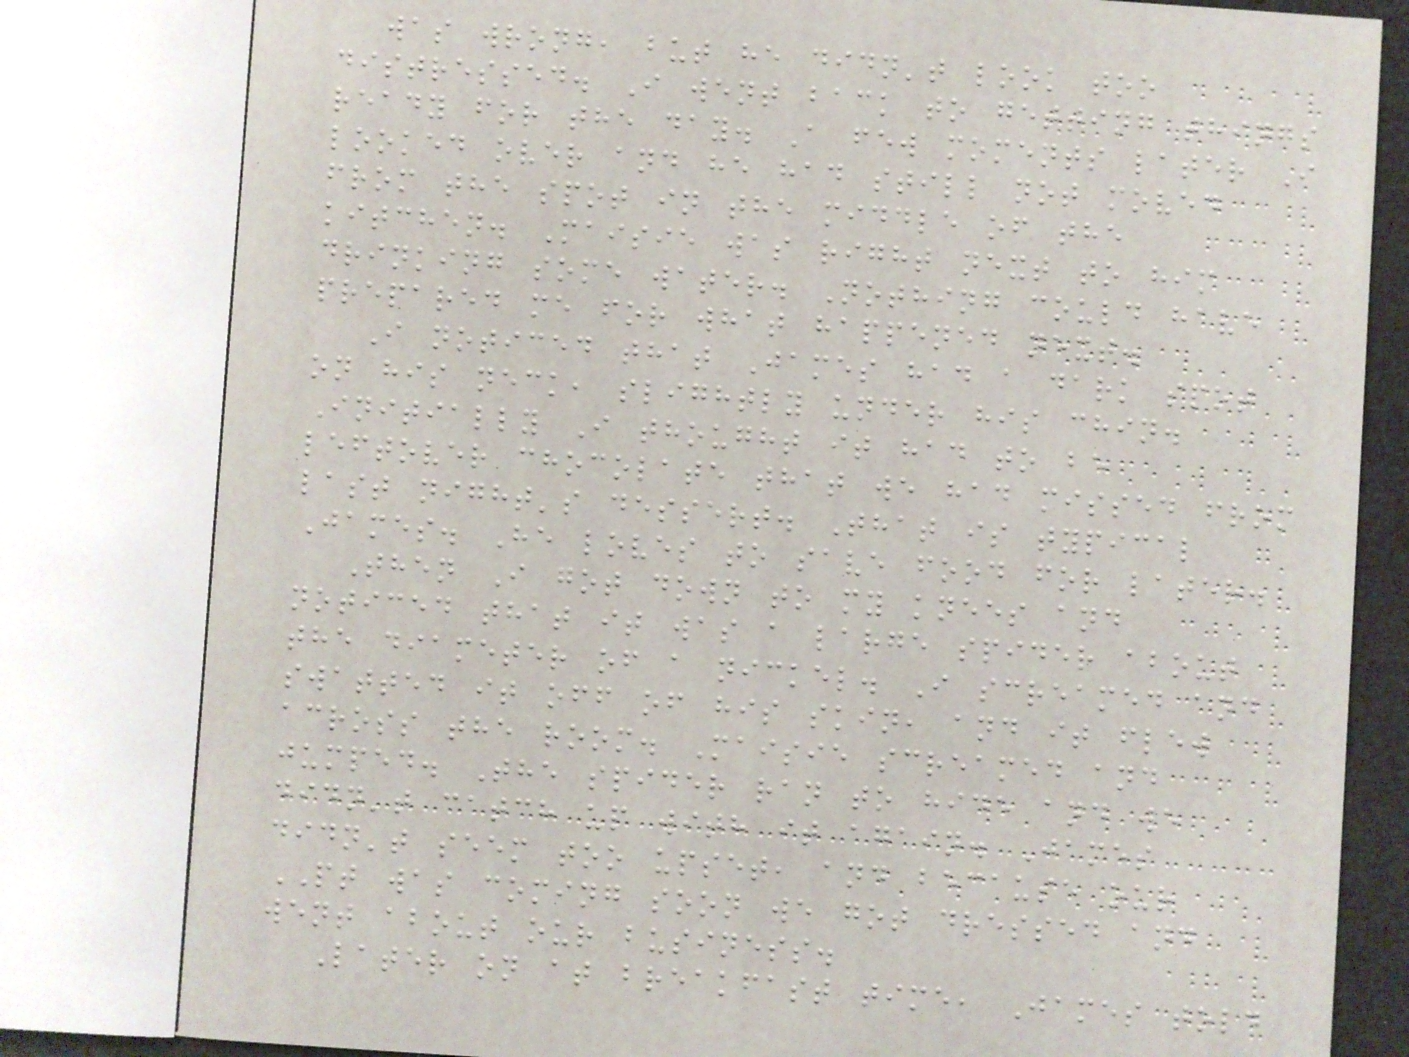was wrong, but he didn't look too
distressed. I went back to getting things
ready for the day. A few moments later I
looked over and he had still not moved
from the spot in the middle of the
kitchen. Maisie was right next to him
drinking some water. Nothing could have
prepared me for what happened next.
I noticed that James had a dark spot
on his neck, slightly under his chin.
Initially I thought it had to be
leftover chocolate that we had missed from
last night's dessert. That is typical
James. He loves to save food for later.
Then I got down to my knees and
noticed that it was a large spider about
the diameter of a nickel. I screamed and
swatted it off of his skin, and it flew
across the room. Maisie screamed and
jumped. The spider ran to hide and we
didn't catch up with it again. James
didn't seem too upset, and because our
PT was coming soon we got dressed and
went about our business.
Later on at breakfast time, James told
